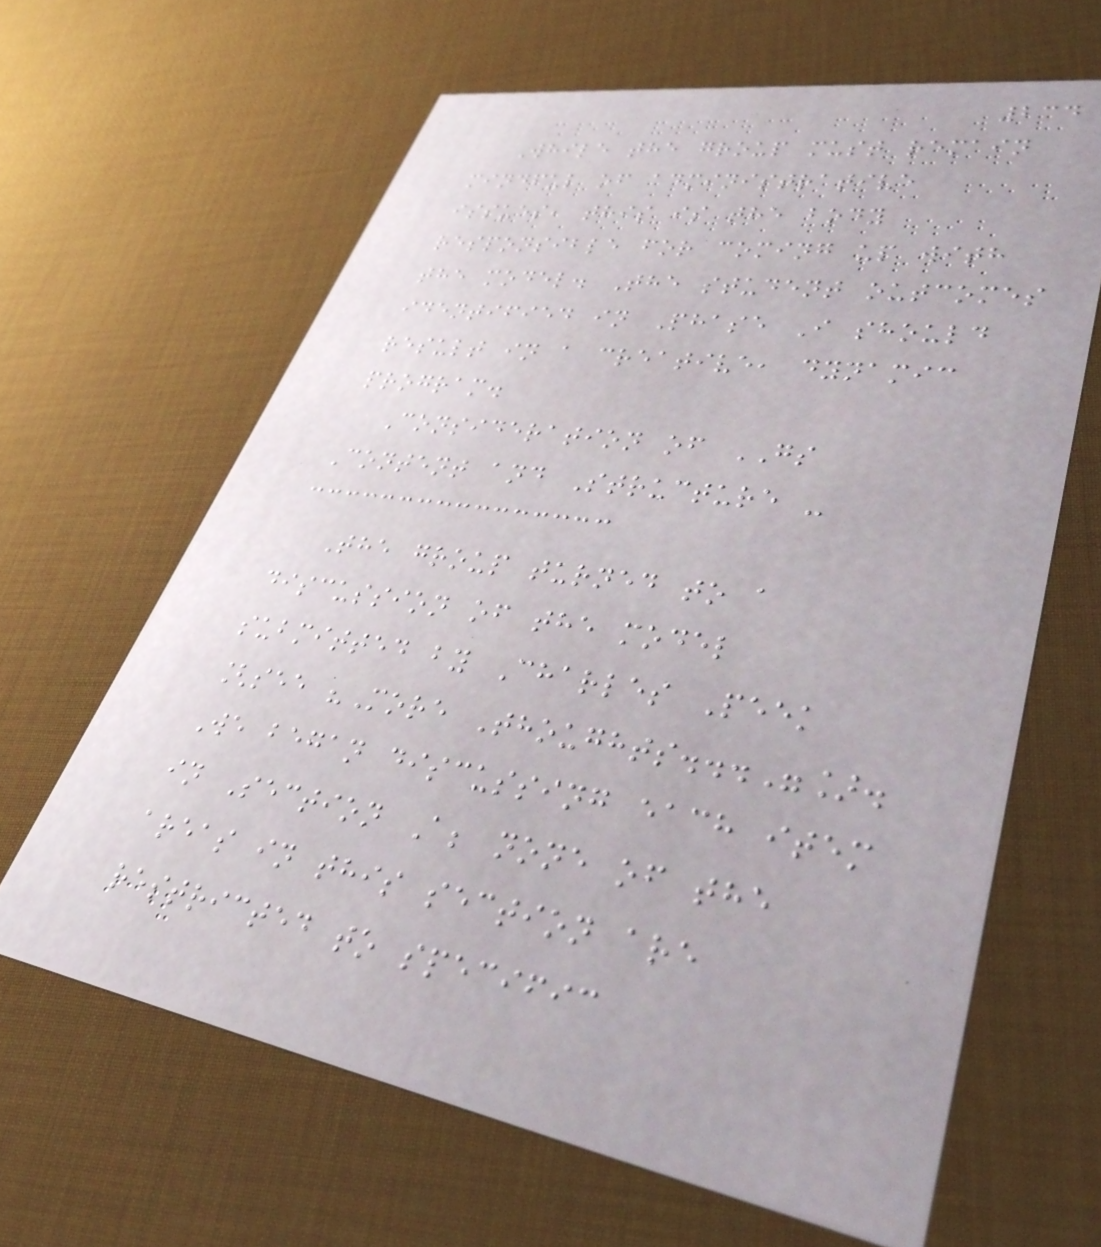234
While the group must remain
mindful of administrative
issues, this is the body
responsible for coming up with
the model. The student outcomes
identified in Phase I should
result in a creative, dynamic
program.
Consideration of GS
Content and Structure -
The group turned to a
discussion of the model
submitted by Charles Peek
[see "More Thoughts..."].
We began discussing each item
in Section A; none of the
areas in this section are
restricted to specific
